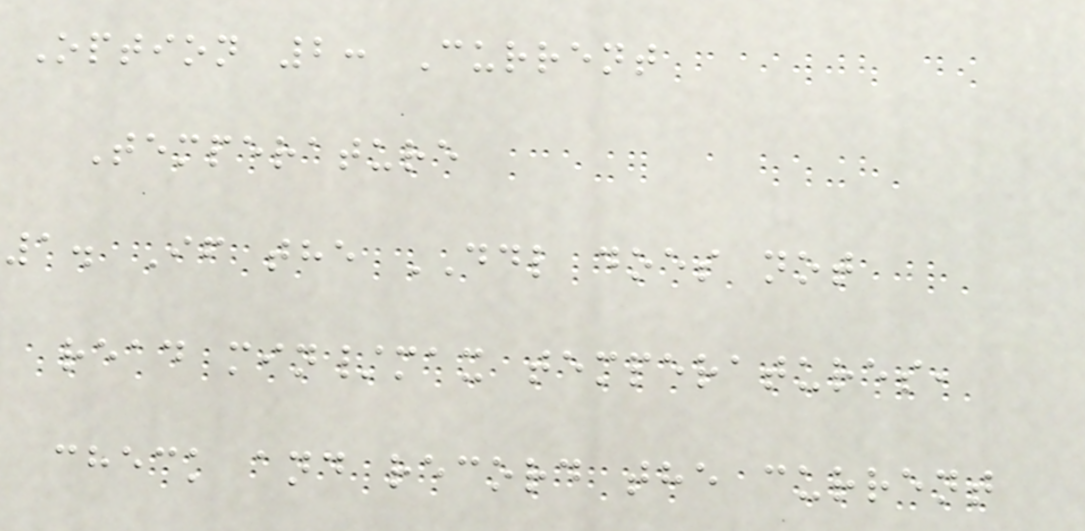Option 2: Current
Temperature
1. If the DDL does not
read min/max temperatures,
check and record the current
